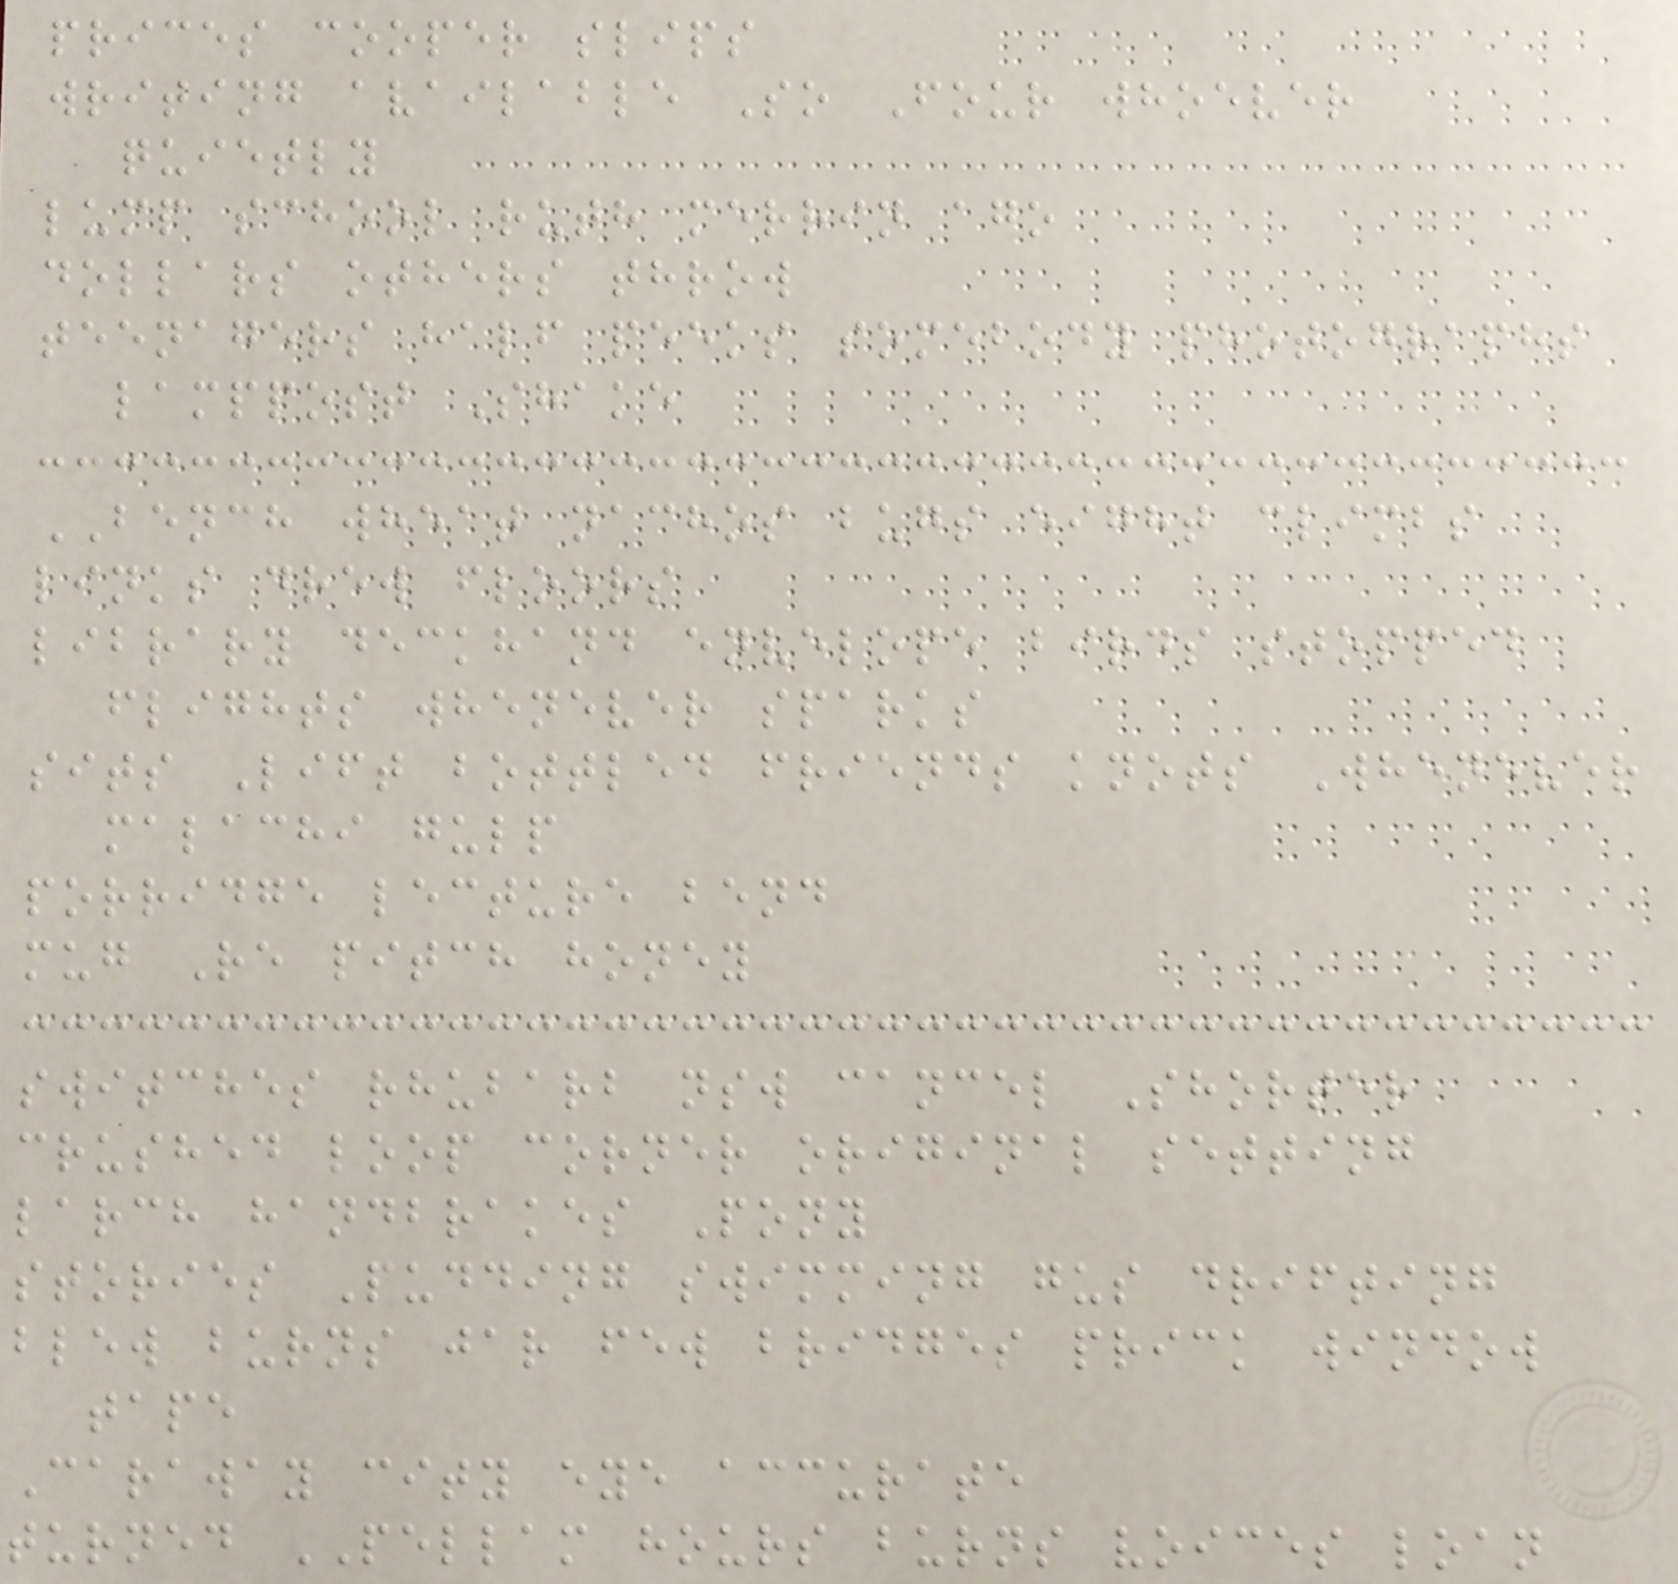prices cooper slips
writing available So Four whoever
quietly
lump school ruth merrin ago
dollars others throw
teenagers half peeks somebody photographs
lamppost Shake
BENCH wheat nachos bugs eight climbs
links drew floors
library deckhand envelope birds stopped
flights whenever sparks
sits Lift bottled friends knots Whenever
malachi gulp
porridge lecture bend
mug Re pitch honey
switches rhubarb nsw cancel Shorter
crushed loop corner original setting
larch handbrakes Pony
stories Pudding swimming gus drifting
blew burns jar few bridges prick window
tape
Caraway city eye accurate
turned PELLAM hours burns voices loan
